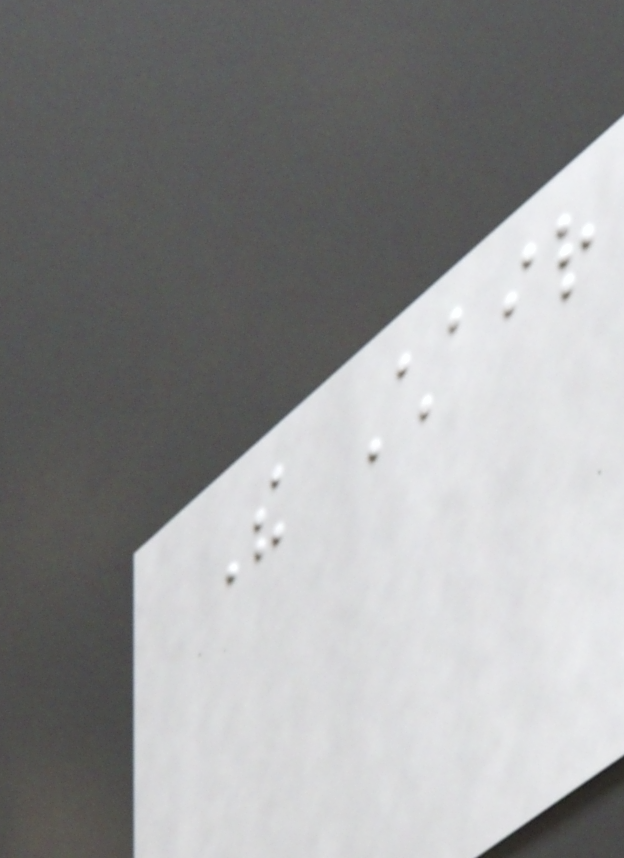The Chair
